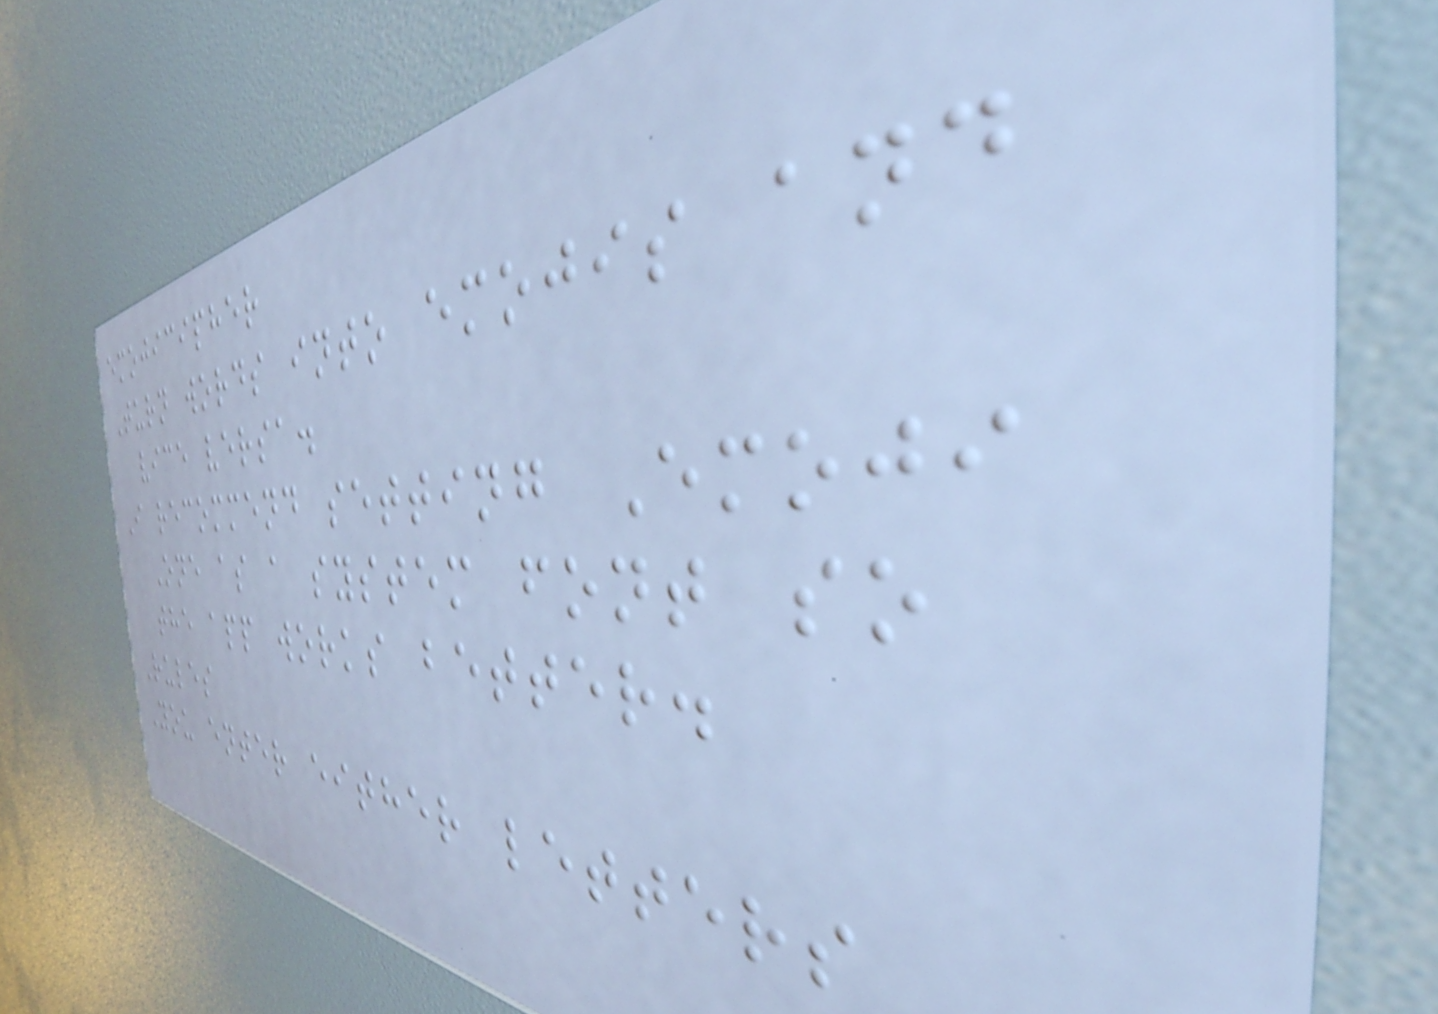emojicipher
Turn words into emojis and
vice versa.
I recommend setting Emoji
One as a system font so
the app works better.
Rules
You enter either letters
